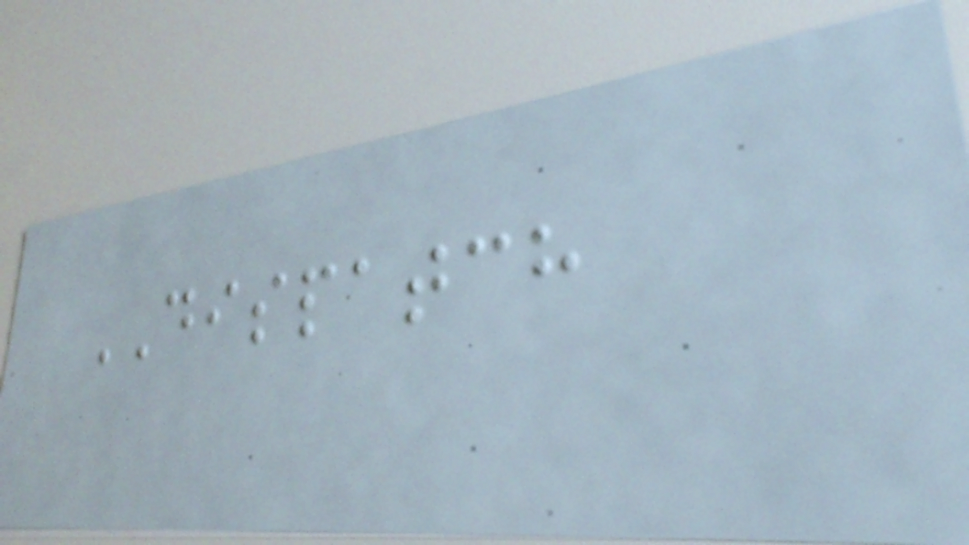DISPATCH
